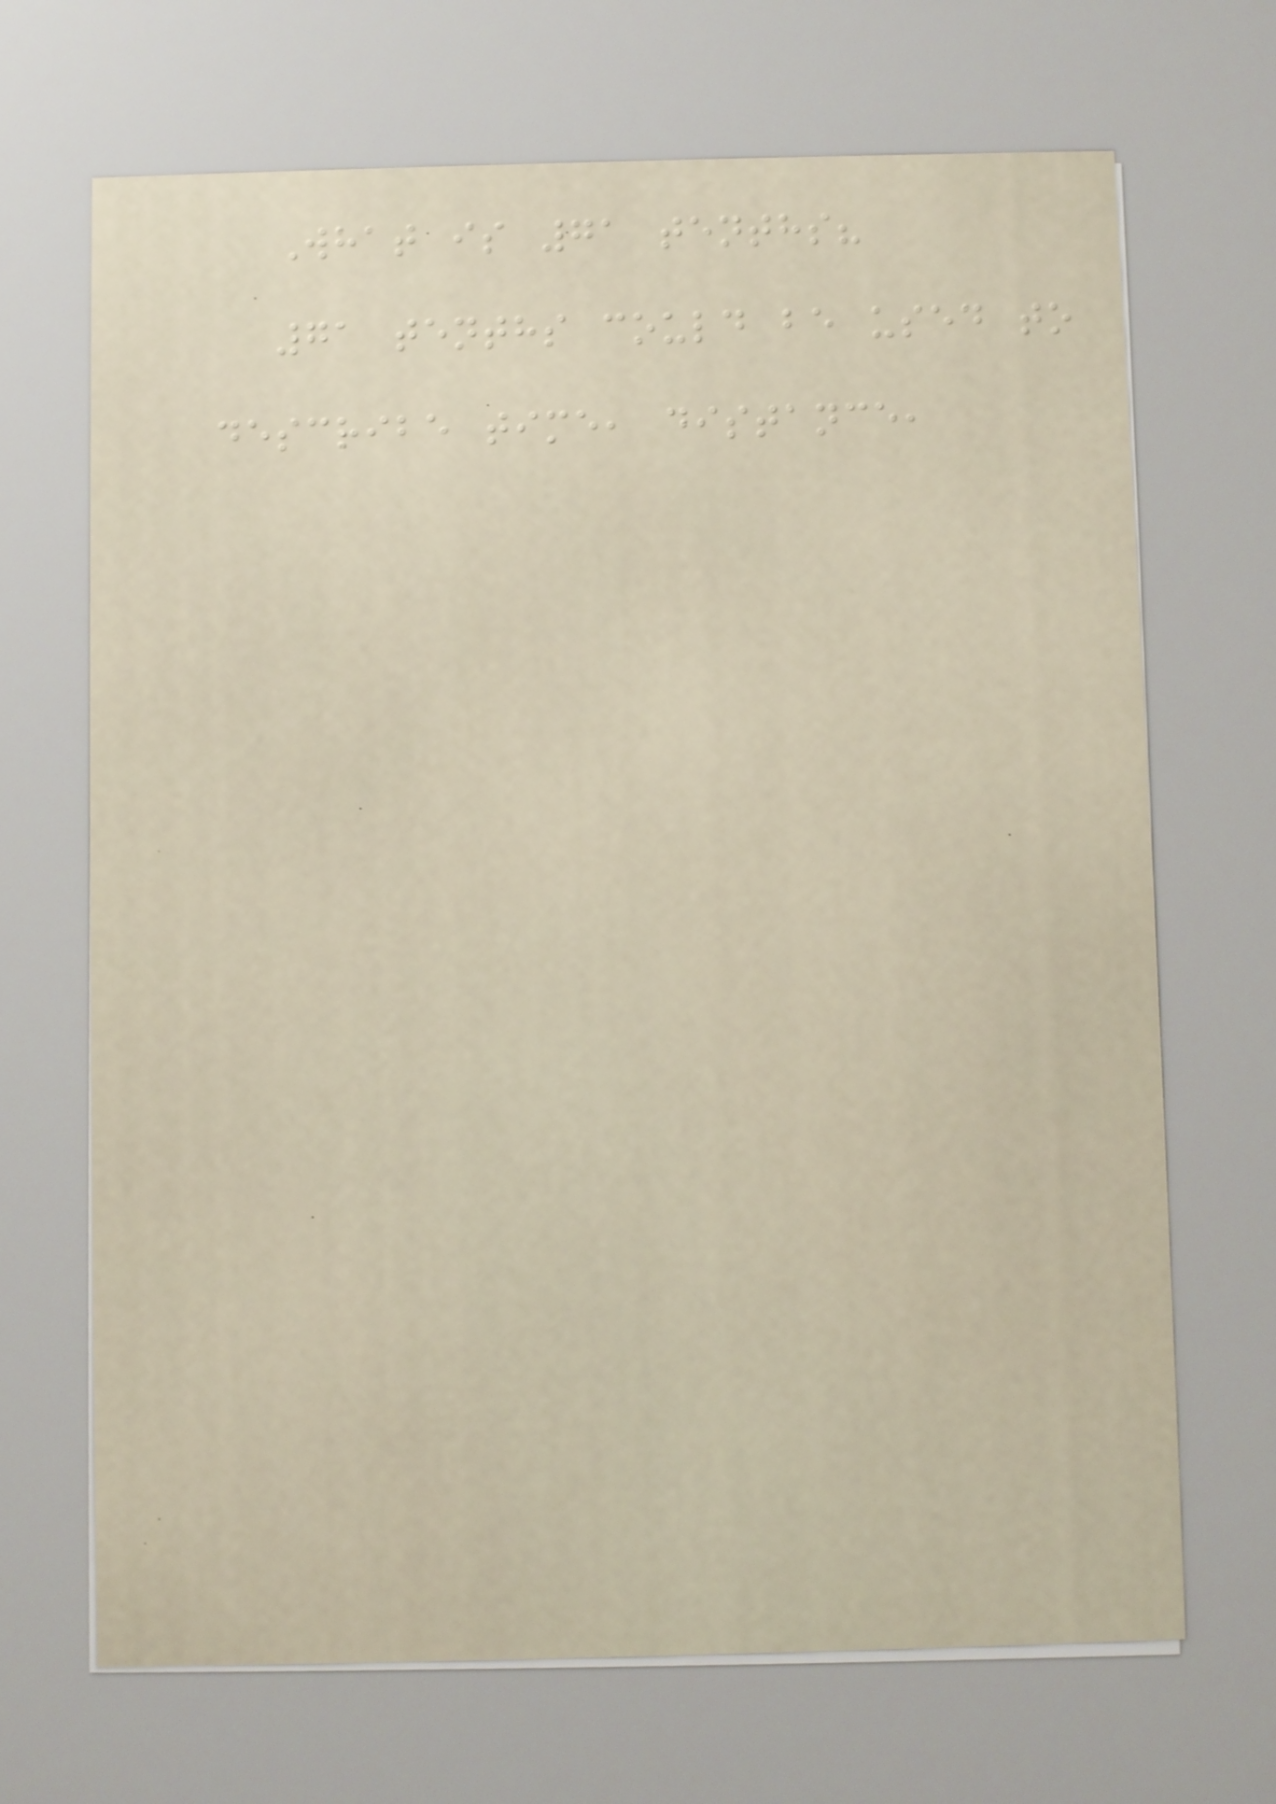What is 71 tenths?
71 tenths could be used to
describe time, distance,
